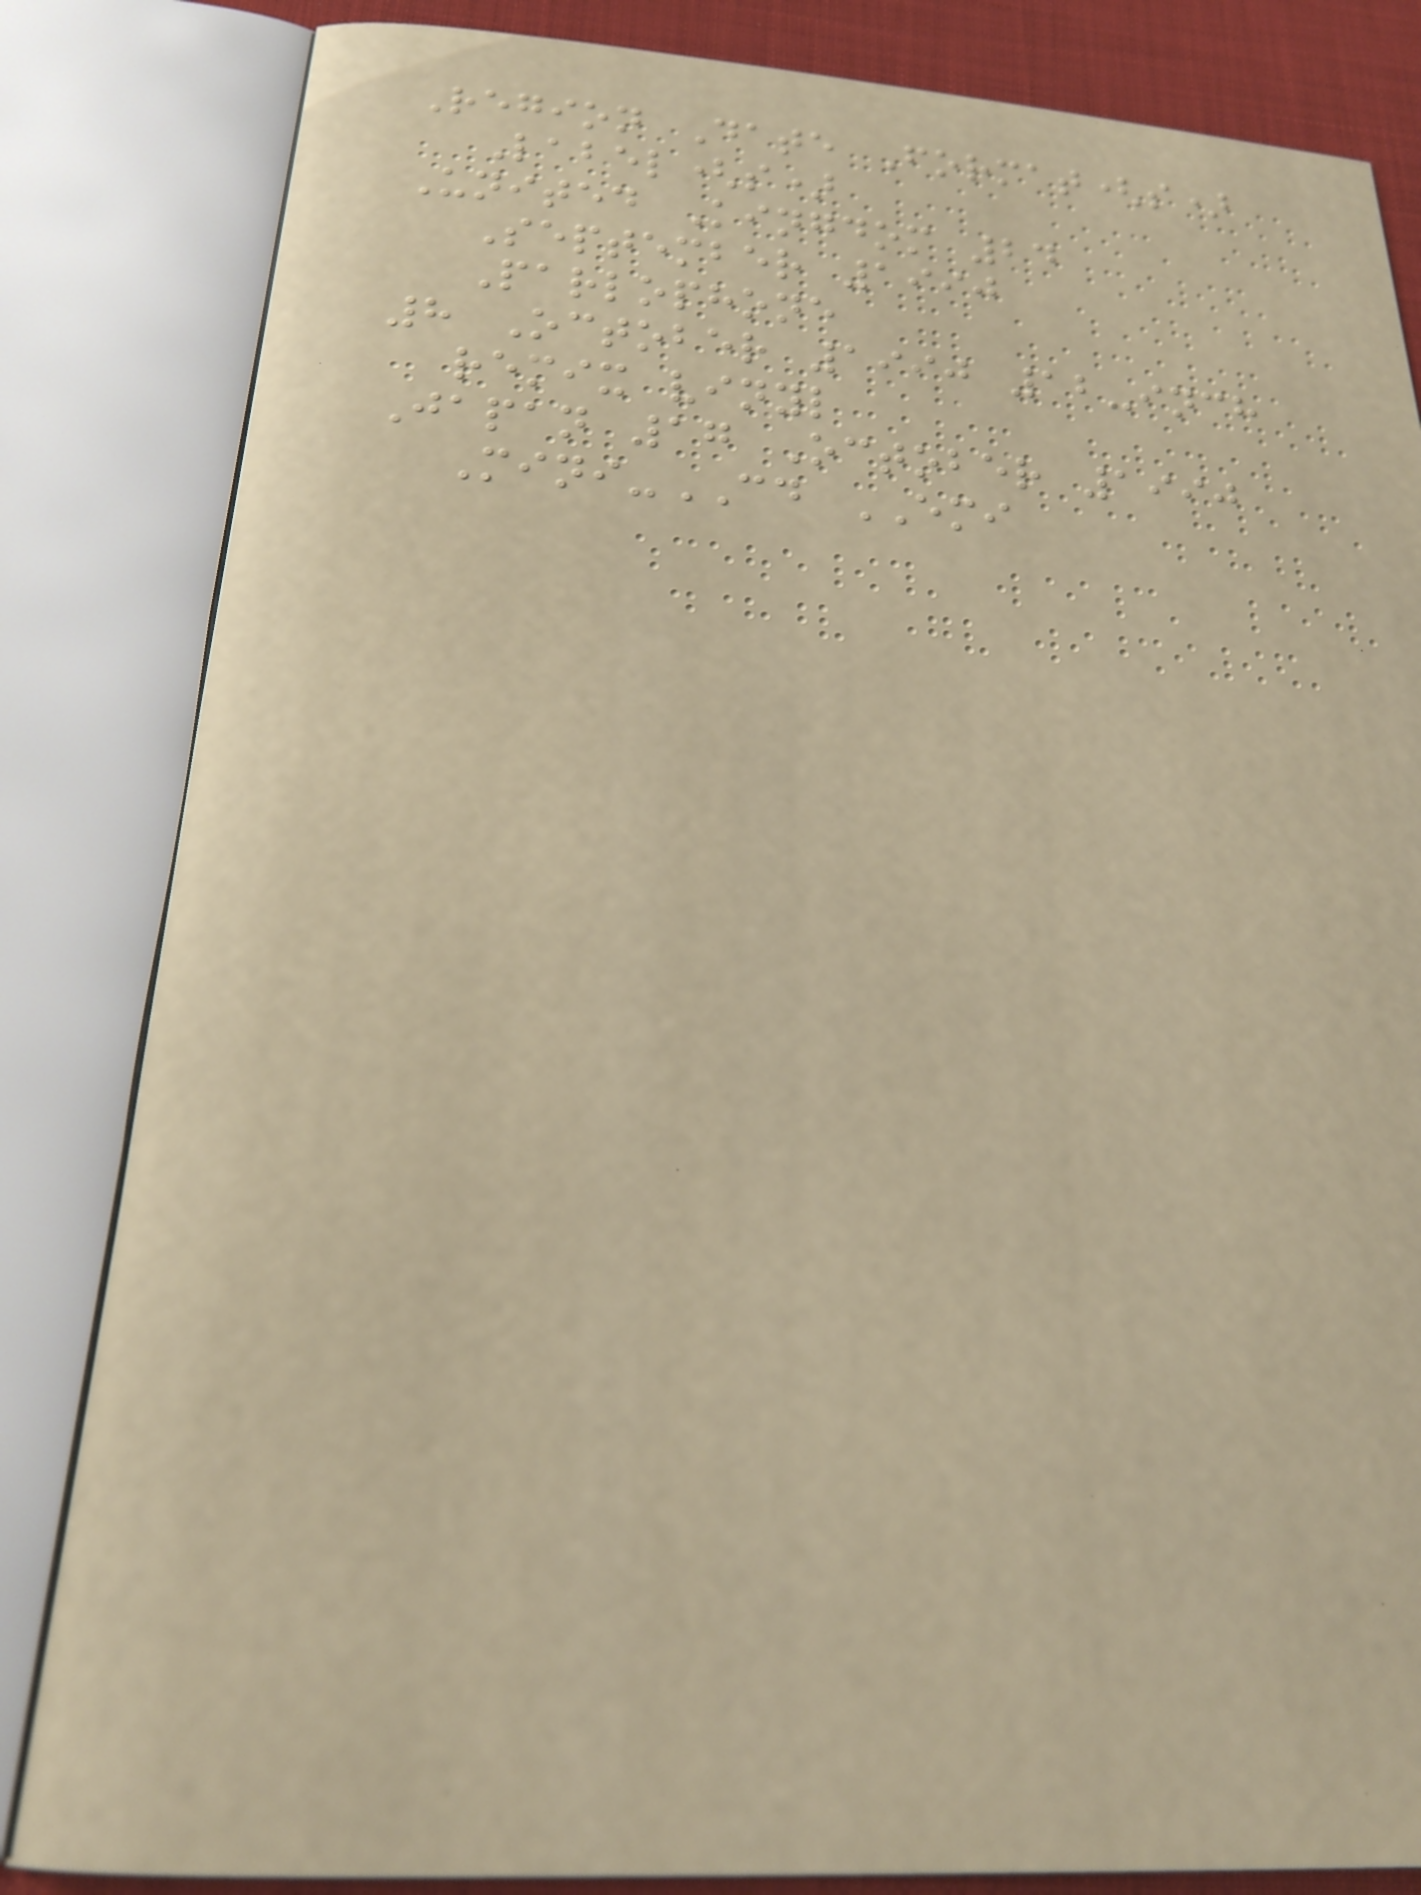Region Date Format(s)
Label(s)
United Kingdom 24
September 1990
Parlophone
8 October 1990 12-inch
remix vinyl
Japan 17 October 1990
Mini-CD EMI
